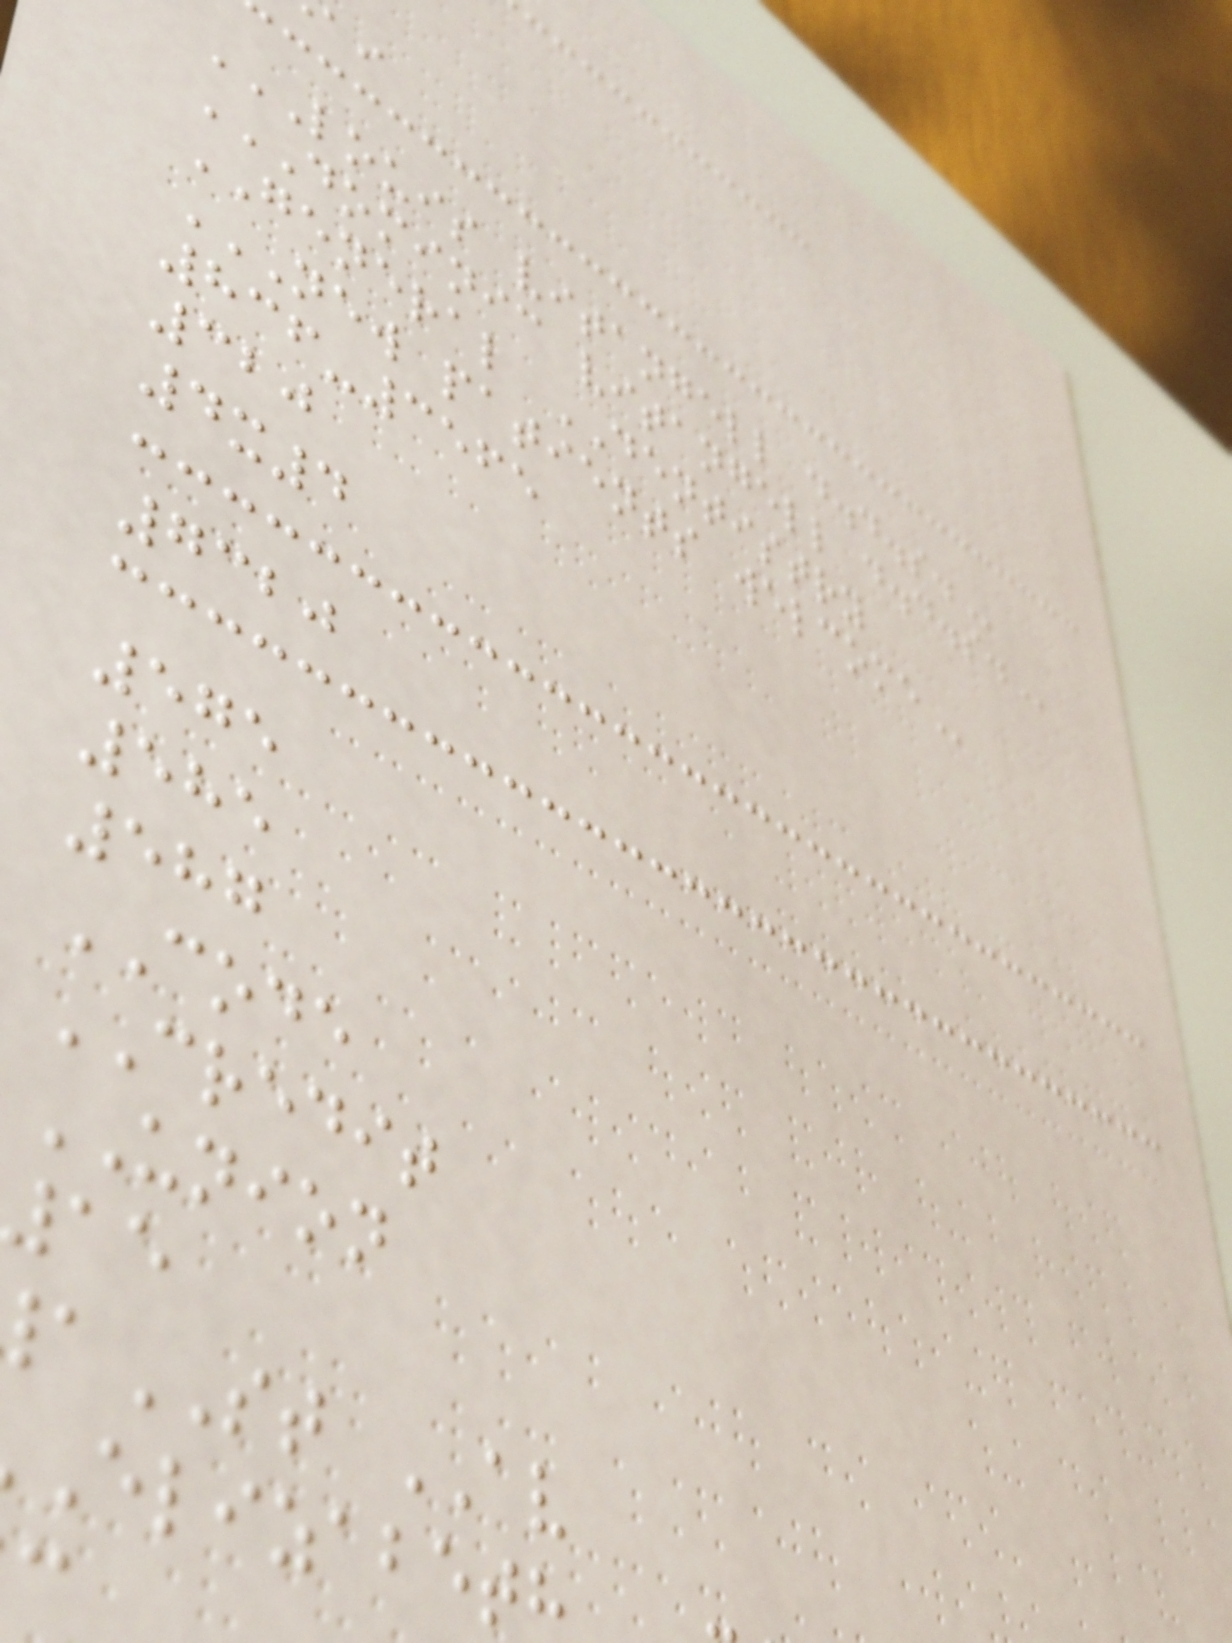LOUIS VITANGELL D.D.S.
DOMINIC VITANGELL D.D.S.
GENERAL DENTISTRY
NEW PATIENTS WELCOME
836-3565
320
4x4
7320
575
585
587
CODE
CREDIT
UNION
15
ST AV
